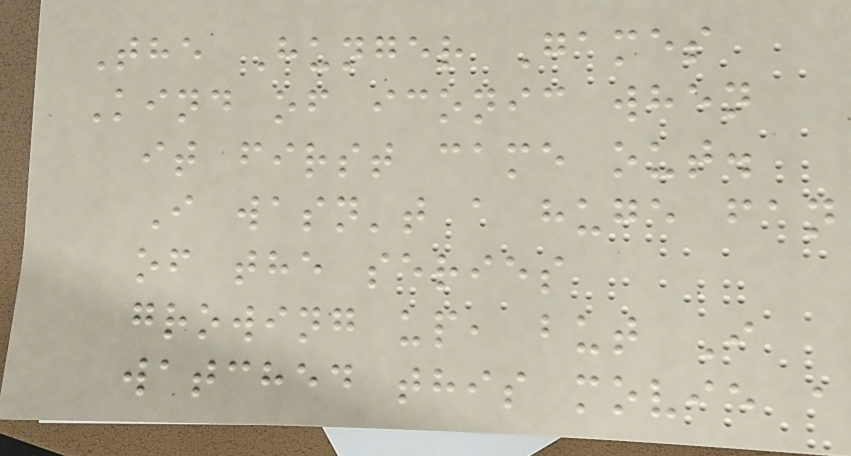The Hunger Games
Kind of iconic when
it first came out.
I wasn't a huge fan
of the series
growing up, but I
watched this movie a
